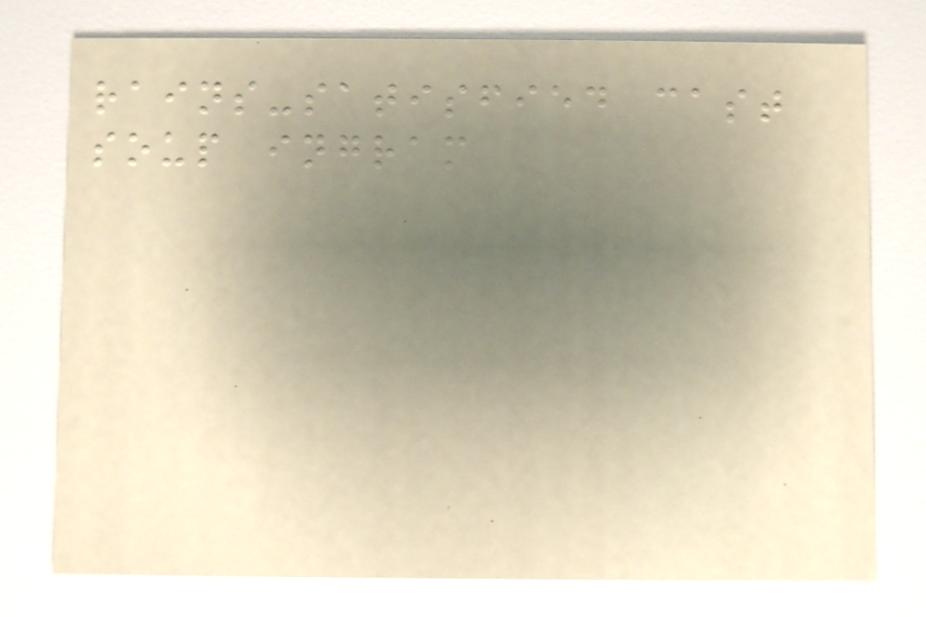rains-satisfied cast
soup ingram
